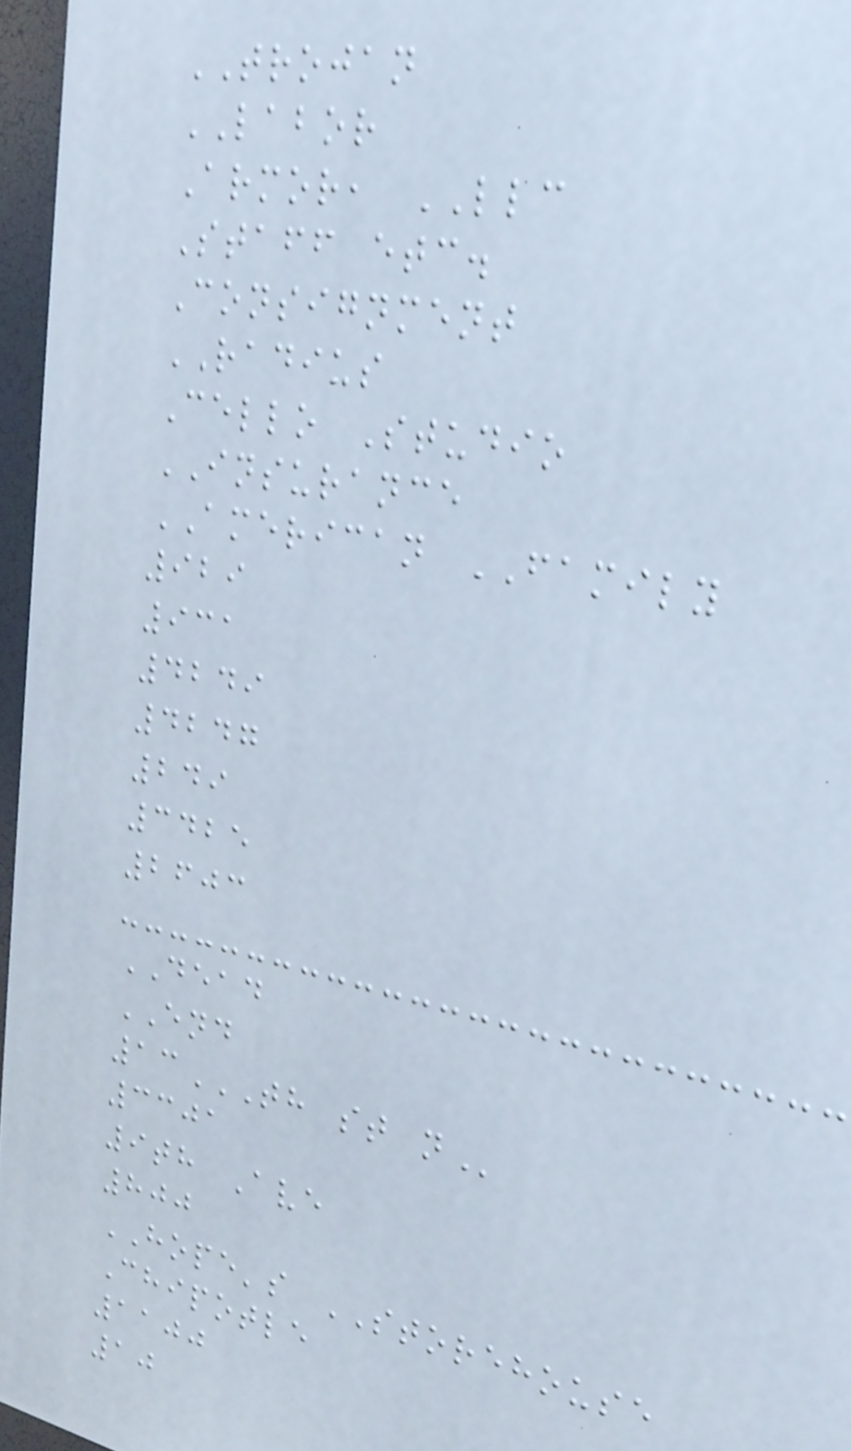TROJAN
LABOR
Armor, LLC
Staff etc.
Consignment
RADIUS
Cello Studio
INSURANCE
AMERICAN FAMILY
929
931
4249
4247
249
3425
2603
DEAD
END
13TH ST N
3301
9th Ave
800
HOPE's STOREHOUSE
Chipotle
1100
10
